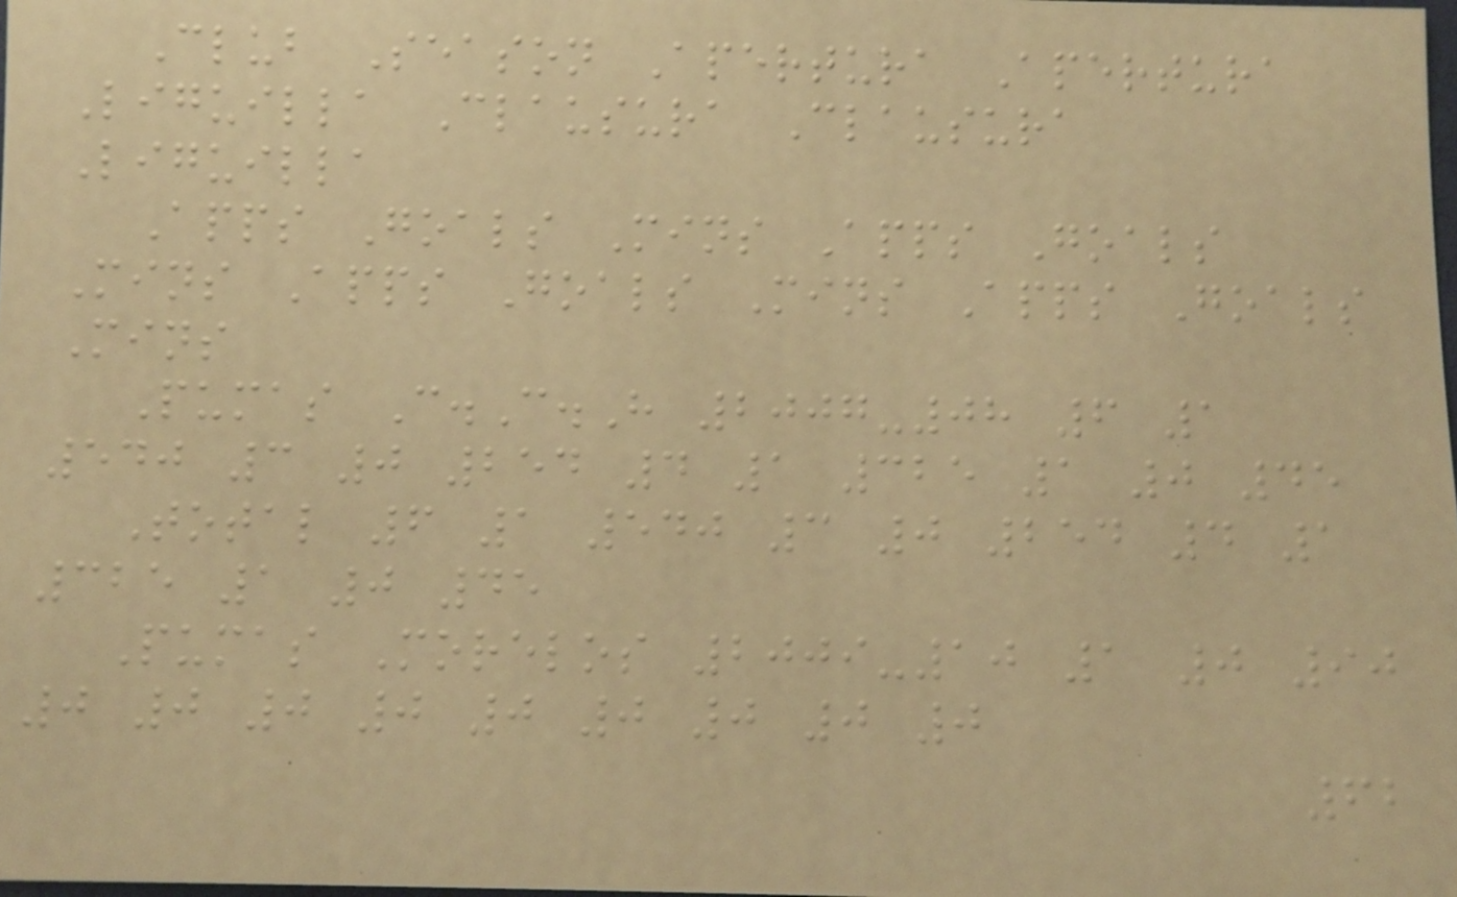Club Season Apertura Apertura
Liguilla Clausura Clausura
Liguilla
Apps Goals Mins Apps Goals
Mins Apps Goals Mins Apps Goals
Mins
Pumas C.C.H 2007-08 6 1
540 3 0 254 4 1 325 1 0 45
Total 6 1 540 3 0 254 4 1
325 1 0 45
Pumas Morelos 2009-10 1 0 90
0 0 0 0 0 0 0 0 0
62
